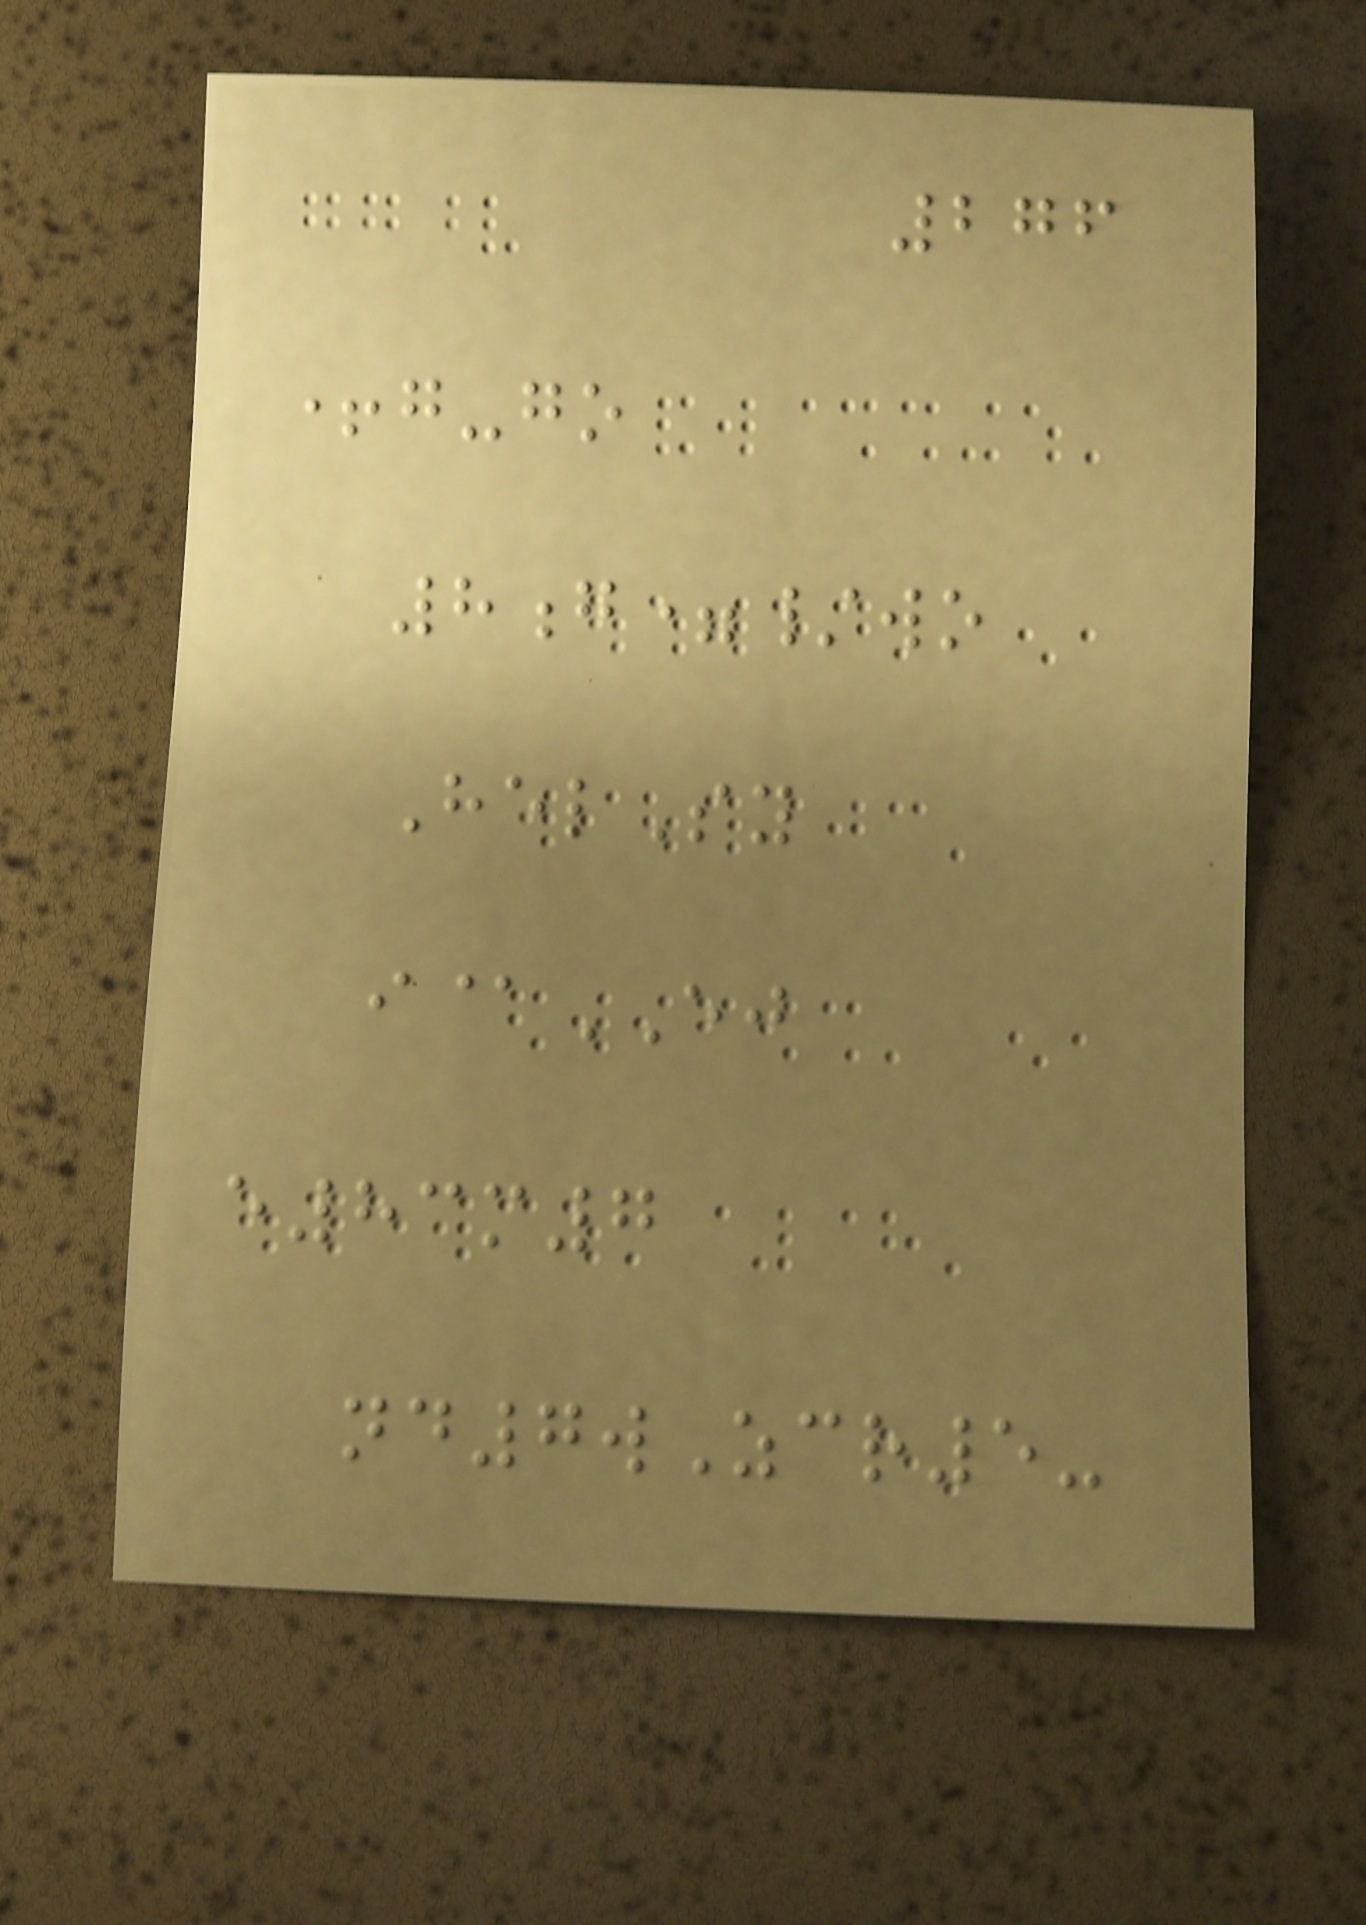276
+g-go
8g=/wo
HelSy
i@EJ
e83m7
nd7wZcr5-
